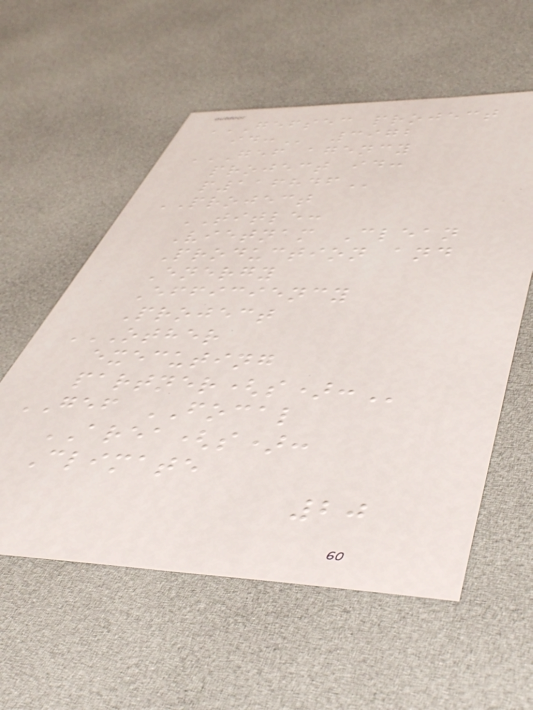GEFSEC PROJECT
ID: 3972
GEF AGENCY
PROJECT ID:
P116846
PROJECT
TITLE:
Vietnam Clean
Production and
Energy
Efficiency
Project
OTHER
EXECUTING
PARTNER(S):
GEF FOCAL
AREA(s):
Climate
20
